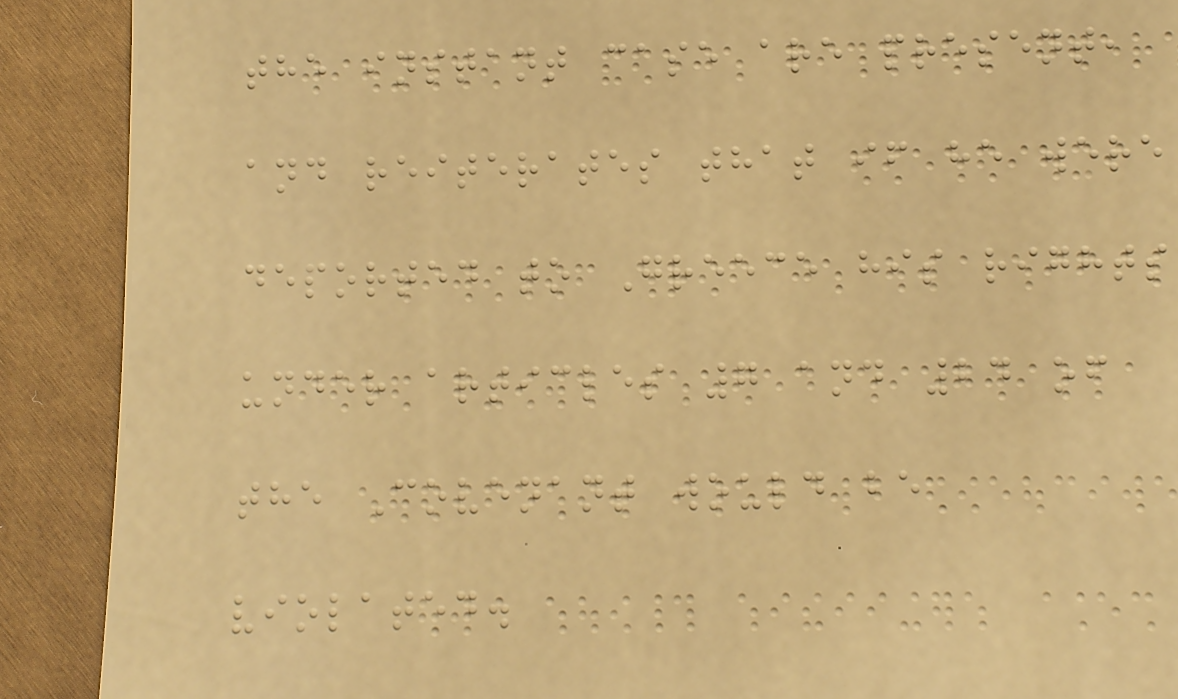the instant case are present,
and reiterates that if he were
deported to Greece his rights
under articles 7 and 24 of
the Covenant would be
violated.
